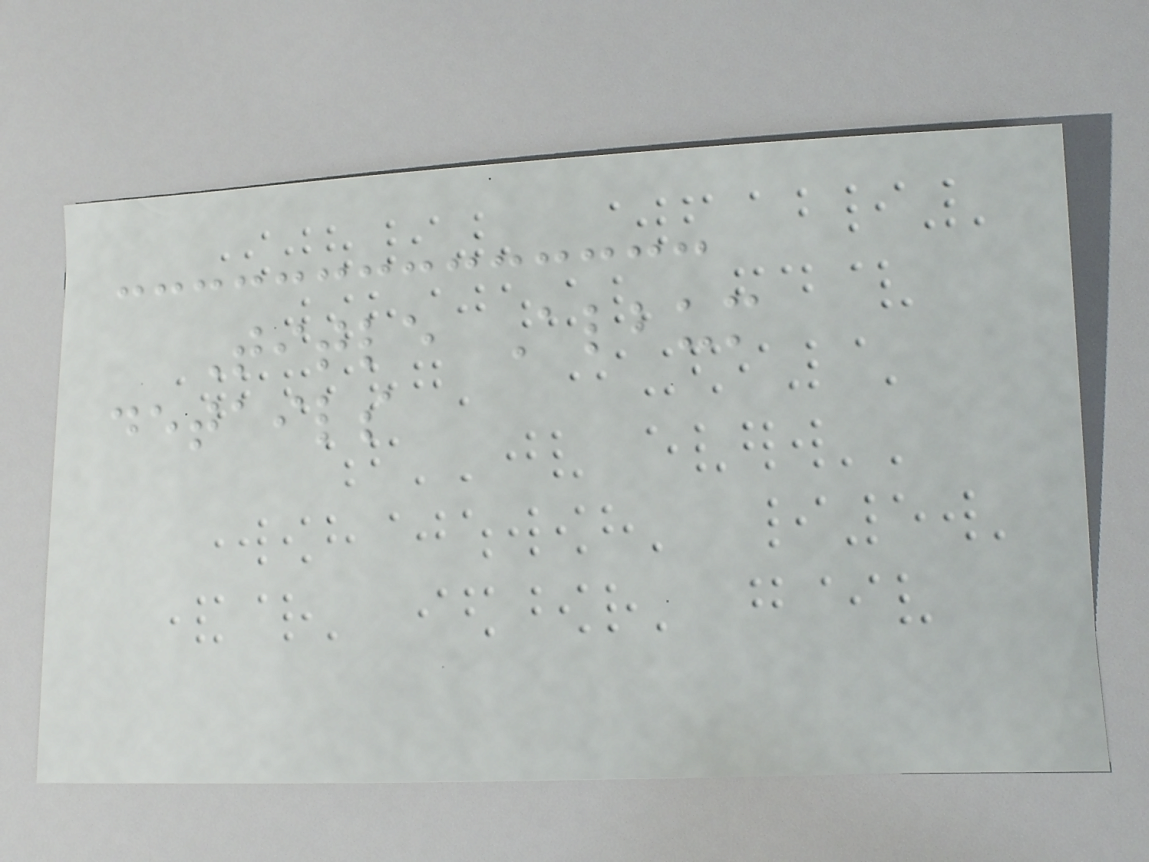Title Album
details
